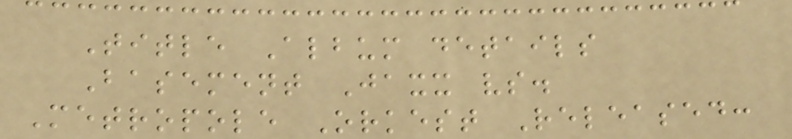Title Album details
Basement Jaxx vs.
Metropole Orkest Released:
